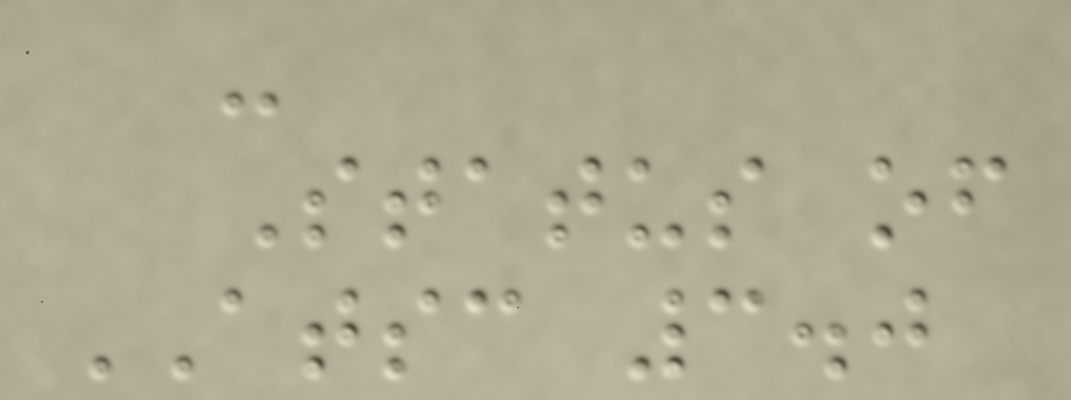-
Status of
ATSC 3.0
